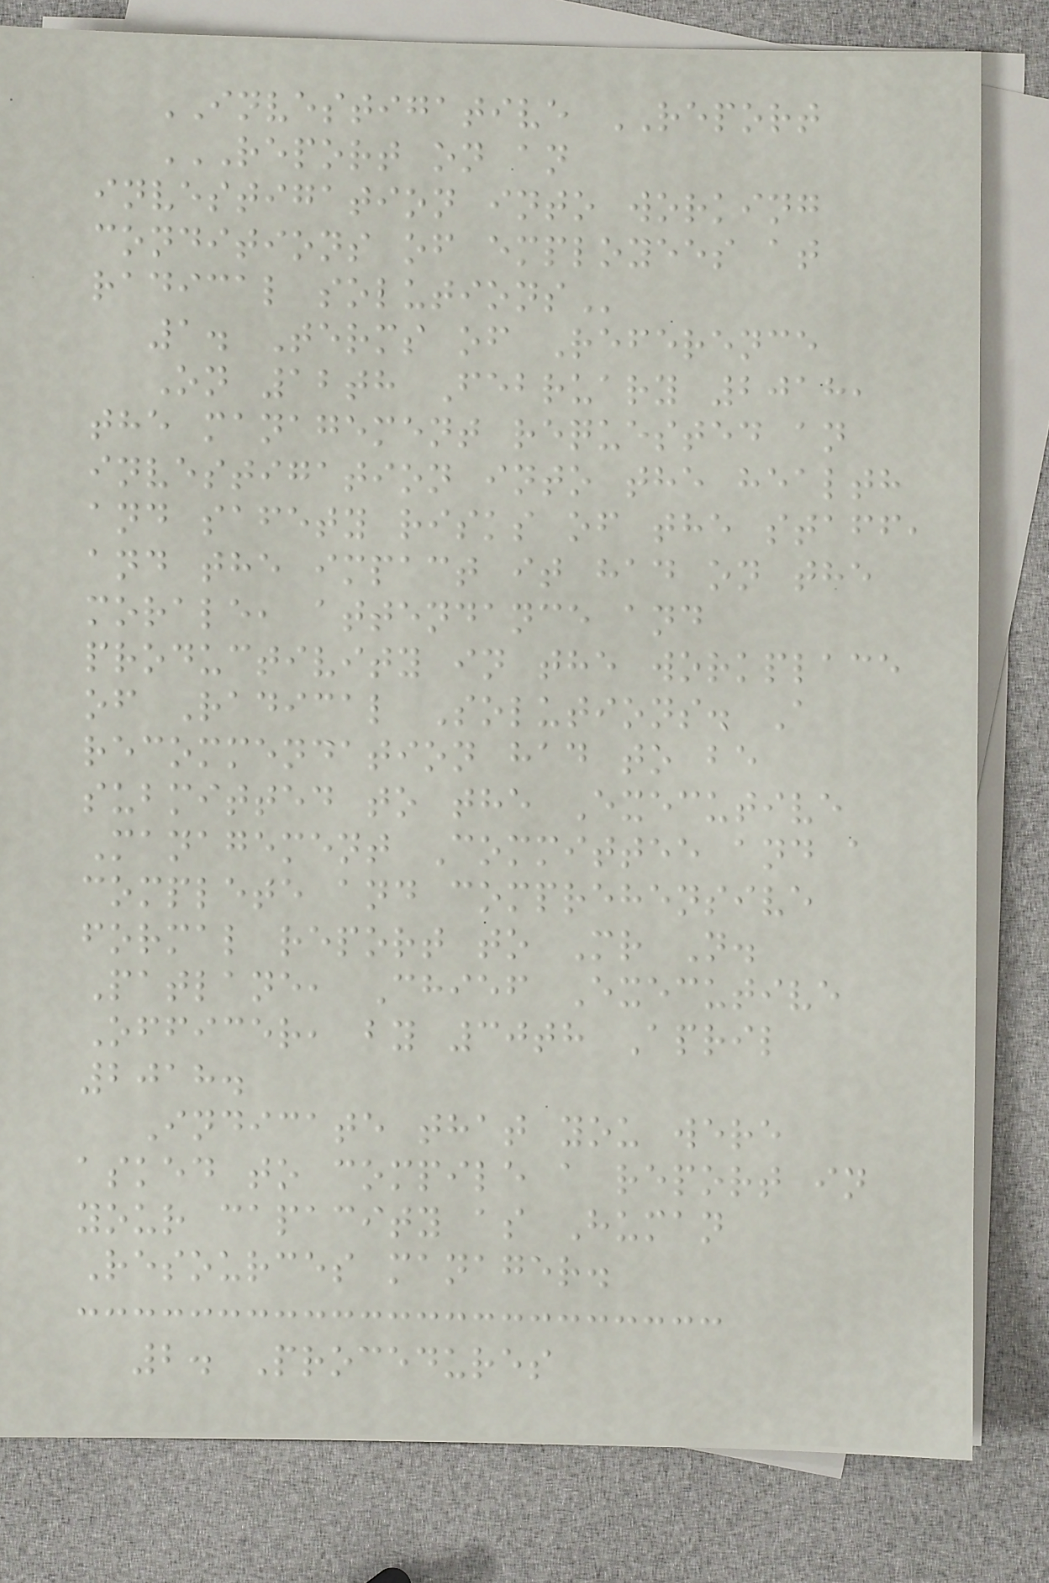INVESTIGATIVE REPORT
REPORT ON AN
INVESTIGATION INTO WORKING
CONDITIONS OF EMPLOYEES AT
RADICAL SOLUTIONS
1. Terms of Reference
On 12th February 2018,
the management requested an
investigation into the health
and safety risks of the staff,
and the impact it had on the
morale, attendance and
productivity in the workplace
of Radical Solutions. A
recommendation had to be
submitted to the Executive
Management Committee and a
complete and comprehensive
formal report to Mr N.
Patlane, Chief Executive
Officer, by 30th April
2018.
Indicate that you were
asked to compile a report in
your capacity as Human
Resources manager.
2. Procedures
